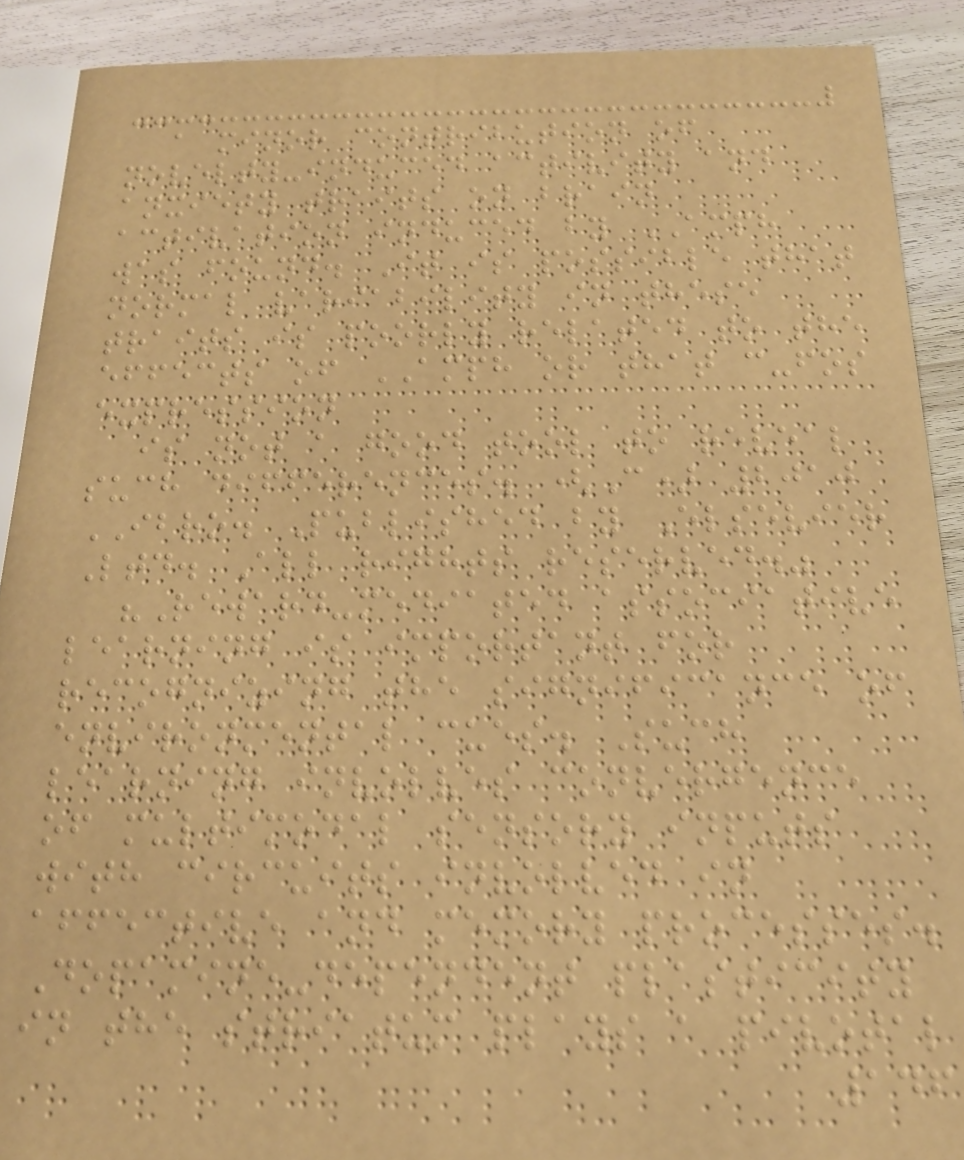a minor contribution of
novelty-induced activity and
anxiety traits on brain
activation induced by AMPH
was found. It is possible that
normal variability in these
traits is poorly related to the
effects of AMPH or that c-fos
expression
is not a good tool to reveal
such differences. (C) 2010
IBRO. Published by Elsevier
Ltd. All rights reserved."
"Reward-mediated associative
learning is important for
recognizing the significance of
environmental cues. Such
learning involves convergence
of multimodal sensory inputs
with circuits involved in
affective and memory processes.
Dopamine-dependent plasticity
in the striatum plays a pivotal
146
